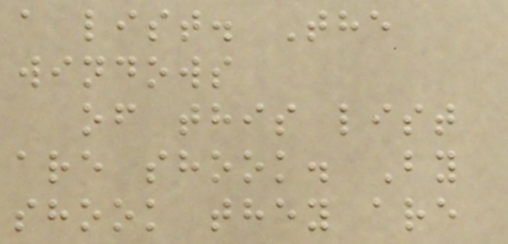a list. The
windows
of this list
are shook. By
shook they are
